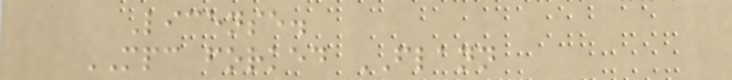License.
MPC forked FLANN
